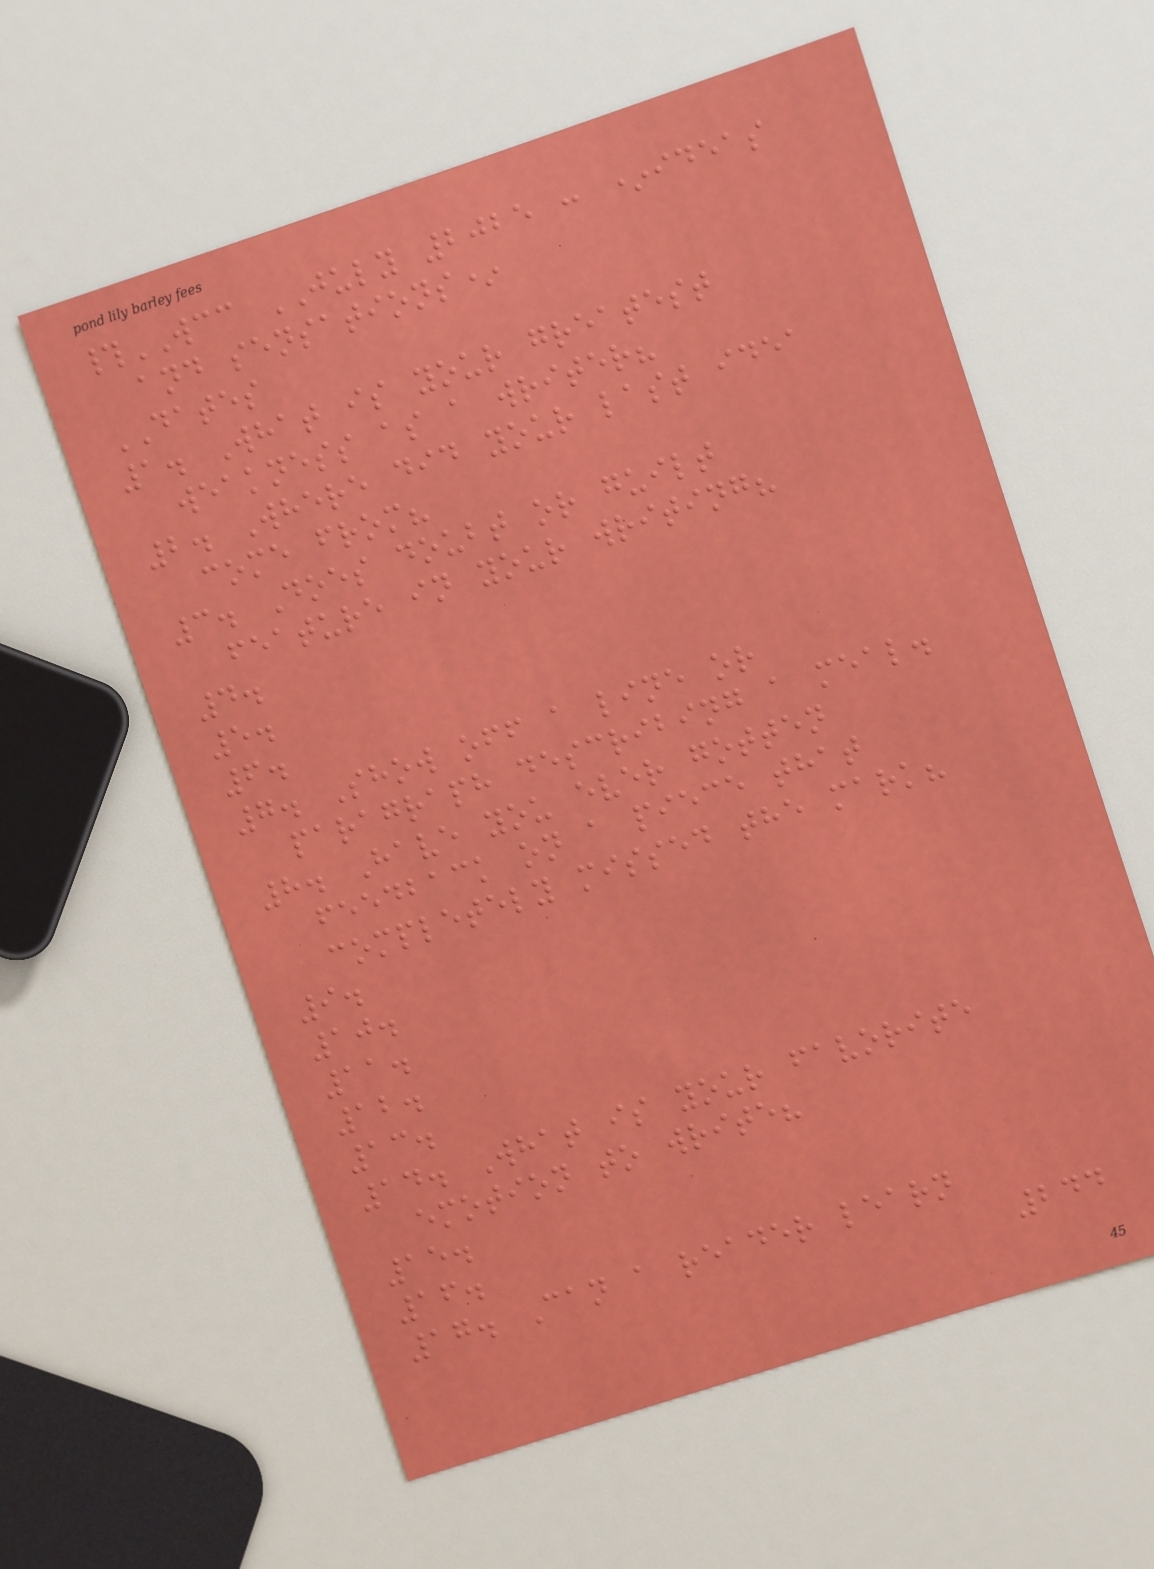#WCC JULY 2025 : *ideas
and sensations*
DATES
1. What is your greatest
weakness as a writer?
2. Where did your last idea
come from?
3. Does doubt or guilt
feature in your writing?
4.
5.
6.
7. Show off a line or
paragraph describing a meal.
8. Have you ever gotten
feedback on a piece that
completely missed the mark?
9.
10.
11.
12.
13.
14. What is your favorite
emotion to write?
15.
16.
17. Can a reader learn
244
